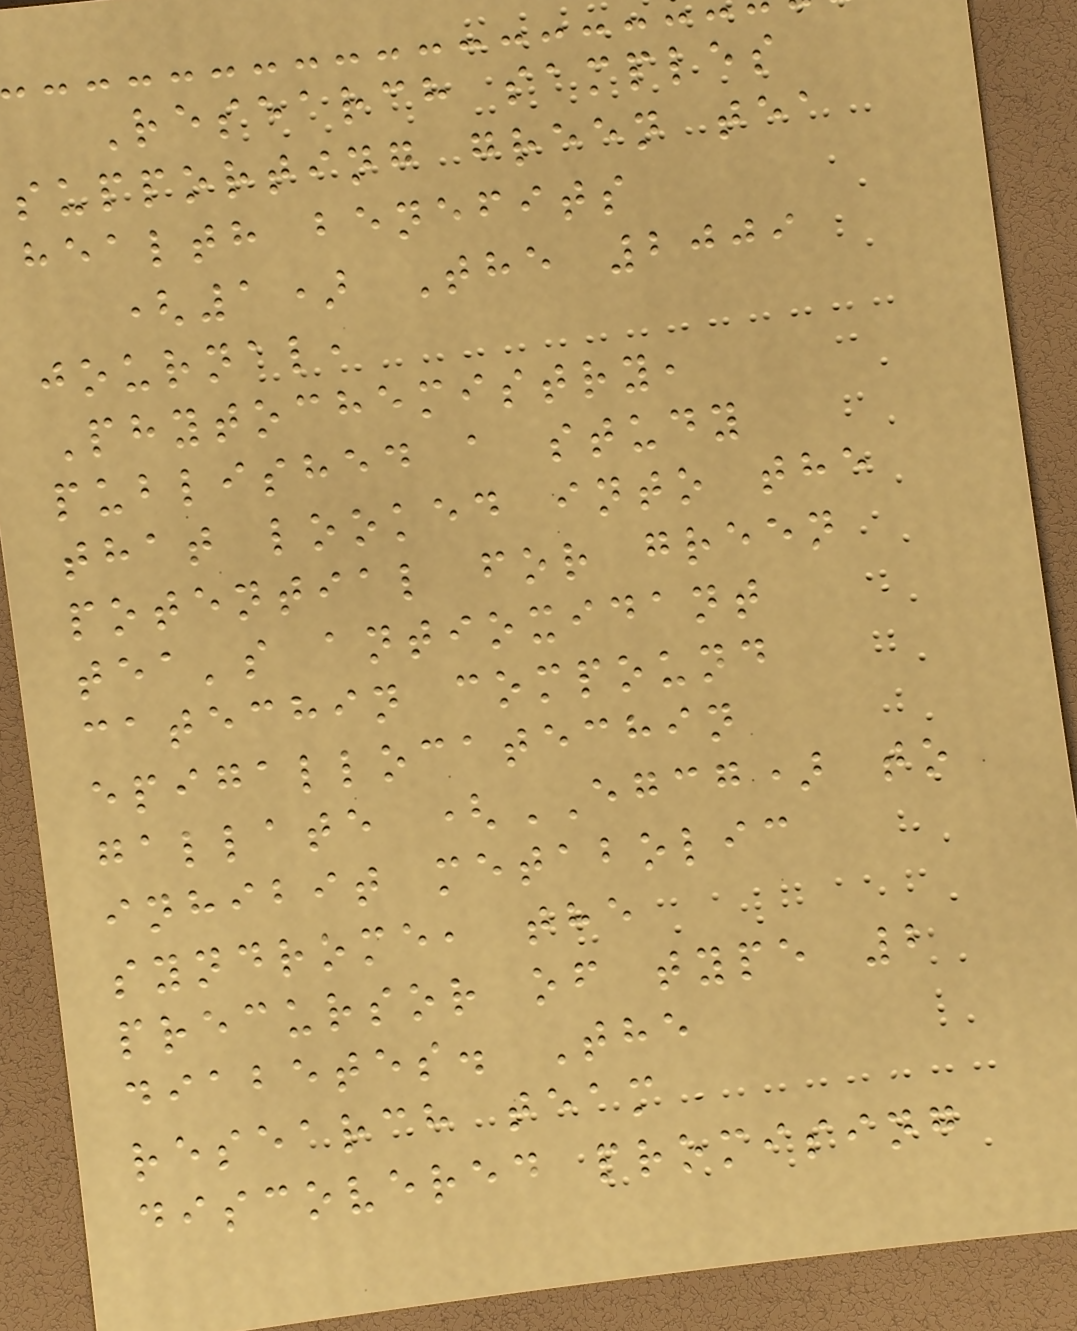Research samples
supporting green tea
health benefits
(1) The 2009
journal,
Phytochemistry,
published a study
that looked into the
potential for green
tea's antioxidant
catechin compound
epigallocatechin
gallate (EGCG) to
inhibit metabolic
syndrome, the
precursor of type 2
diabetes. The
research team
discovered promising
